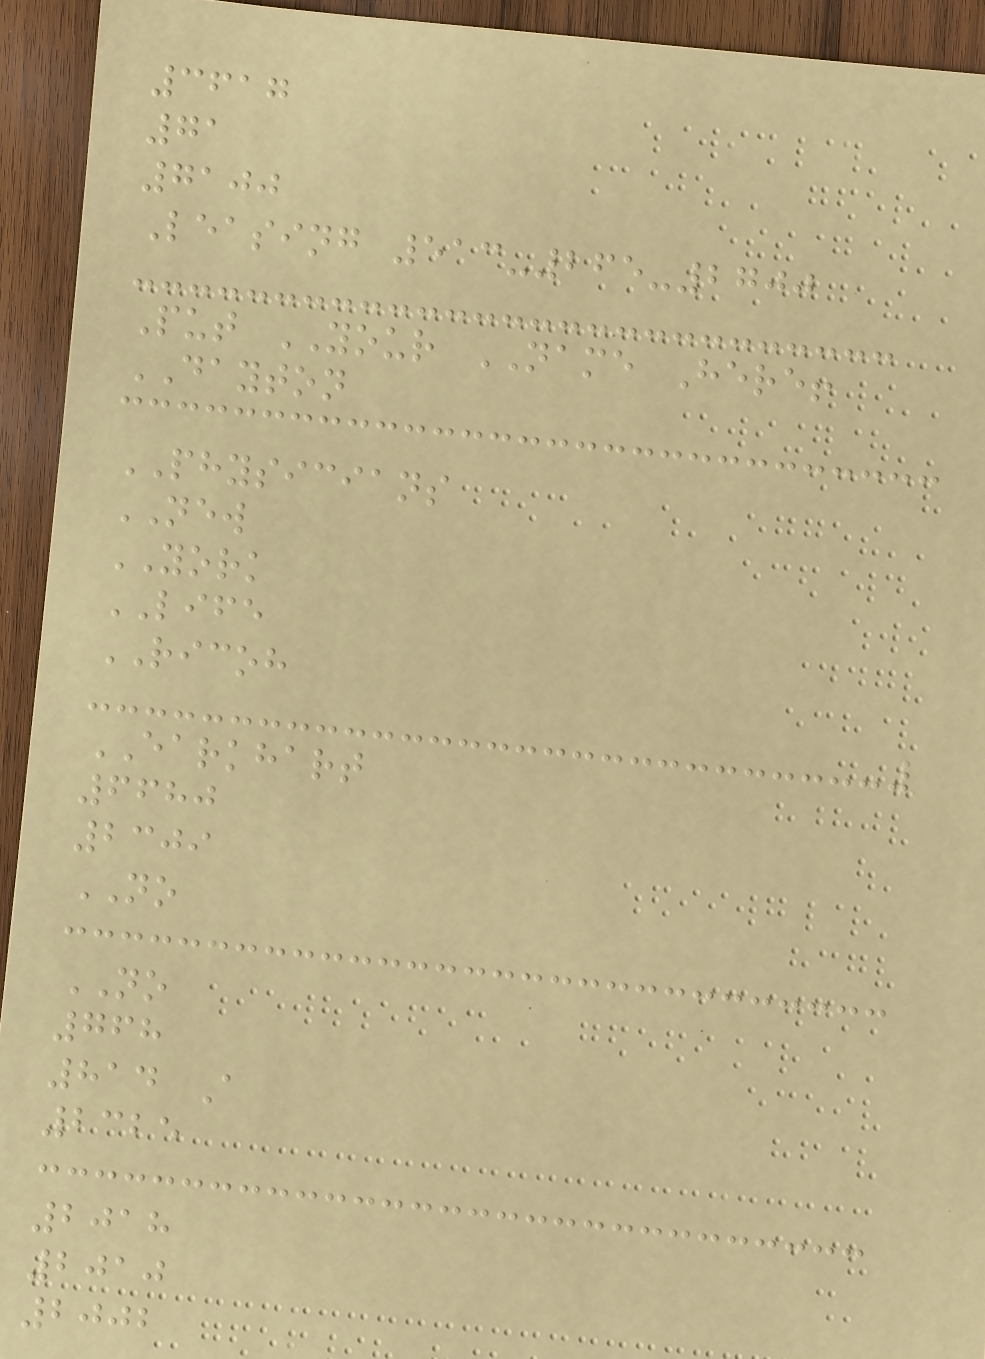3617
71
7100
Leasing 513-265-2700
Put YOUR NAME Here!
DAYTON
PHYSICIANS
NEW
YORK
LIFE
RICOH
EARKHART
6680
2309
NO
NO
768
814 A
2325
2018
2010
2002
